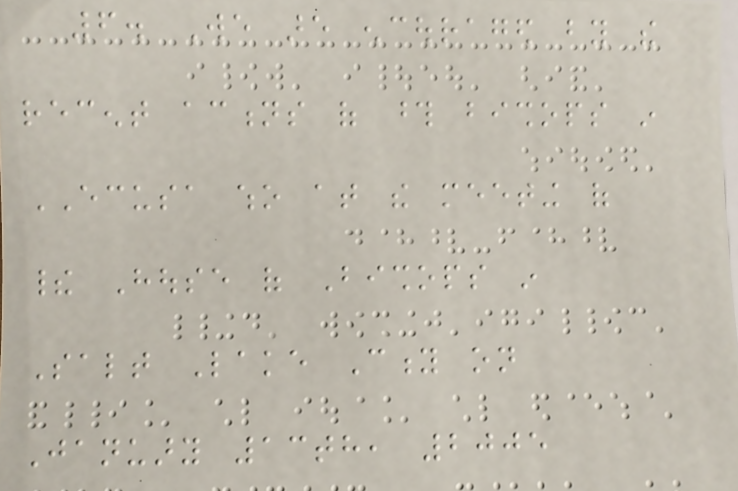6. We are encouraged by the
recent actions of those bishops in
ECUSA who at the meeting of
their House of Bishops in
Salt Lake City on
January 13th, 2005
